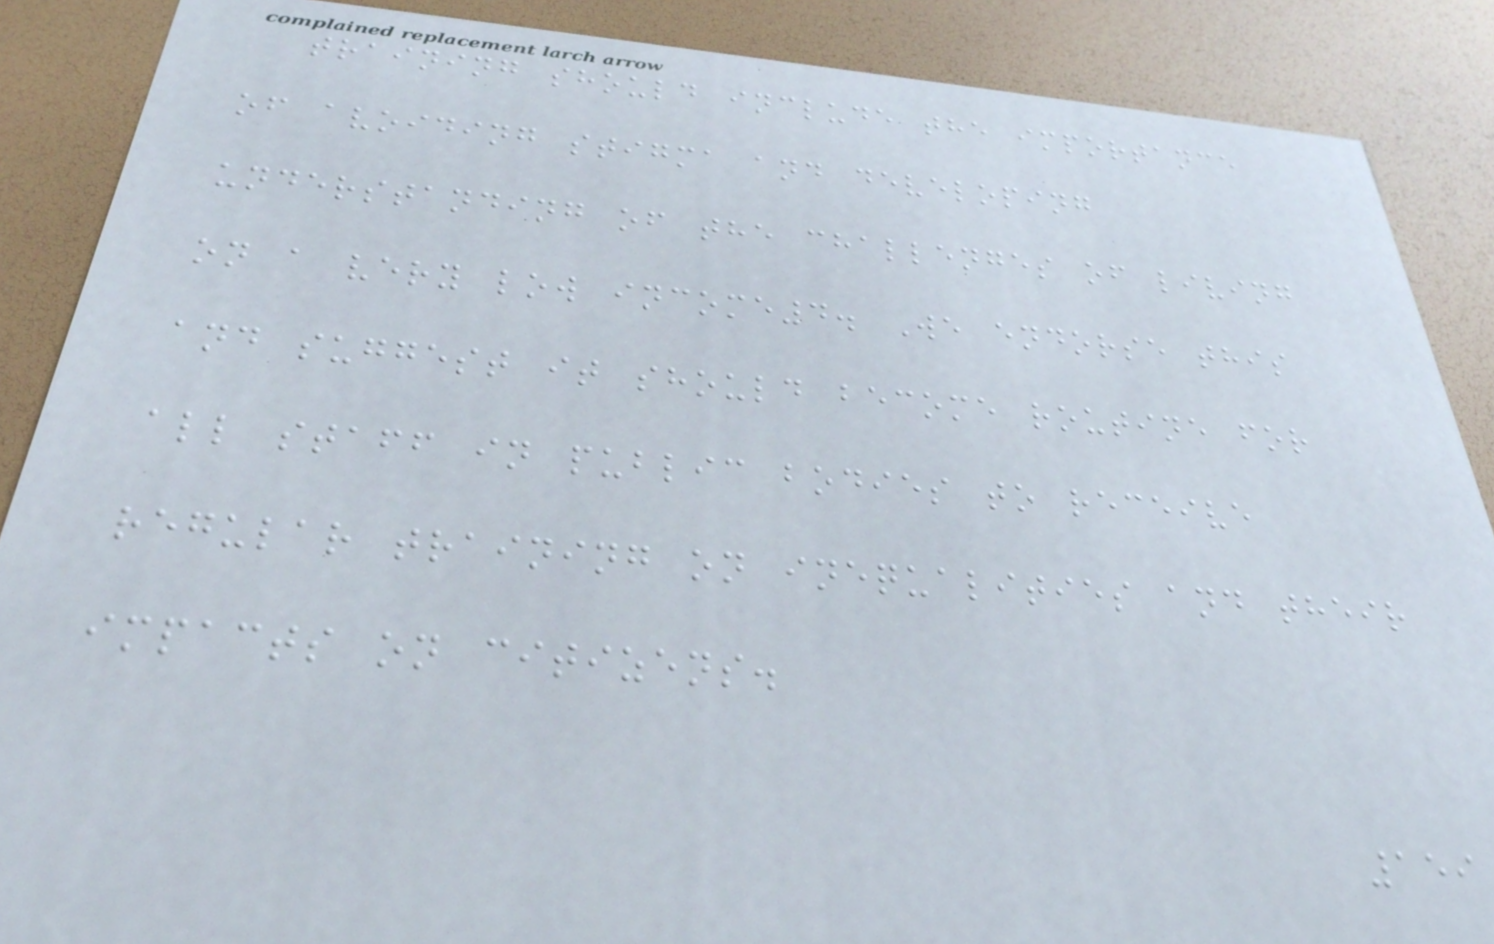training should include the importance
of avoiding stigma and developing
understanding of the challenges of living
on a very low income4. We endorse this
and suggest it should become routine for
all staff in public bodies to receive
regular training on inequalities and their
impacts on citizens.
159
